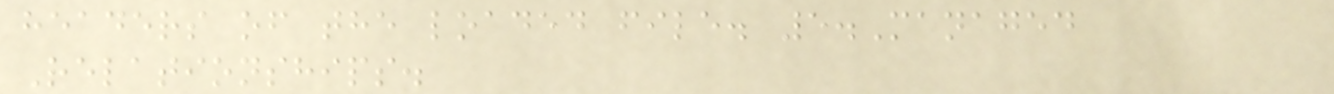headers of the loaded file. 5.Managed
Relationships.
